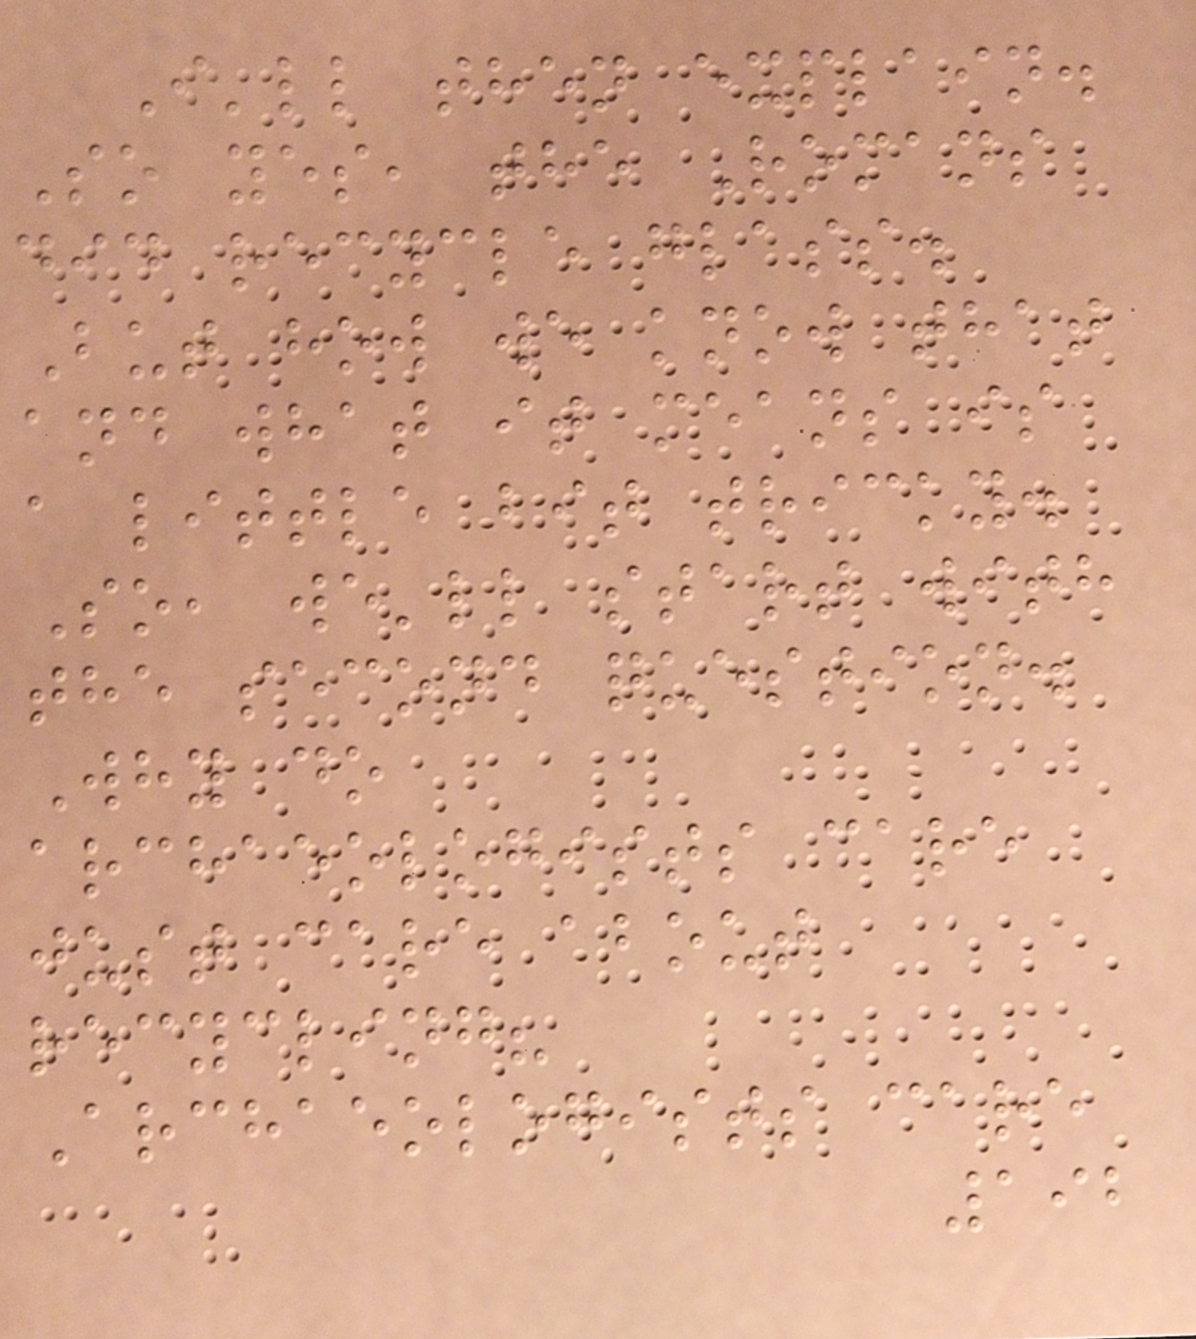I'll then explain.
So yes, the Romans
did recycle glass.
But how we know that
and what it means is
a little bit tricky.
So, we'll start with
the second question.
Why do
archaeologists care
just care about
recycling?
Archaeologists care
192
